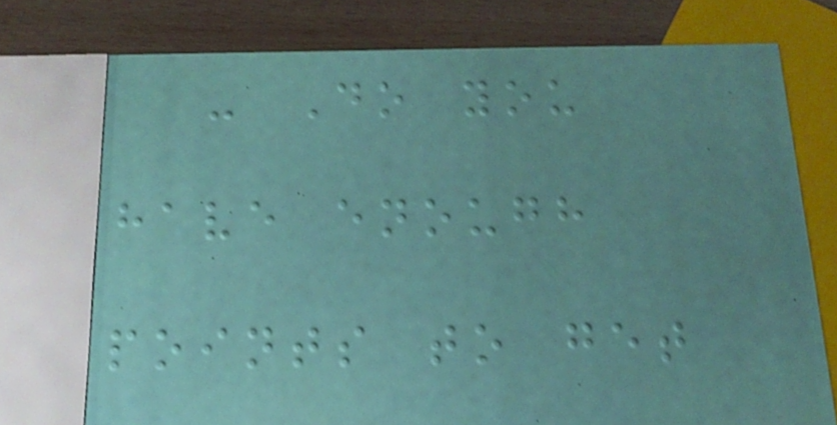- Do you
have enough
points to get
